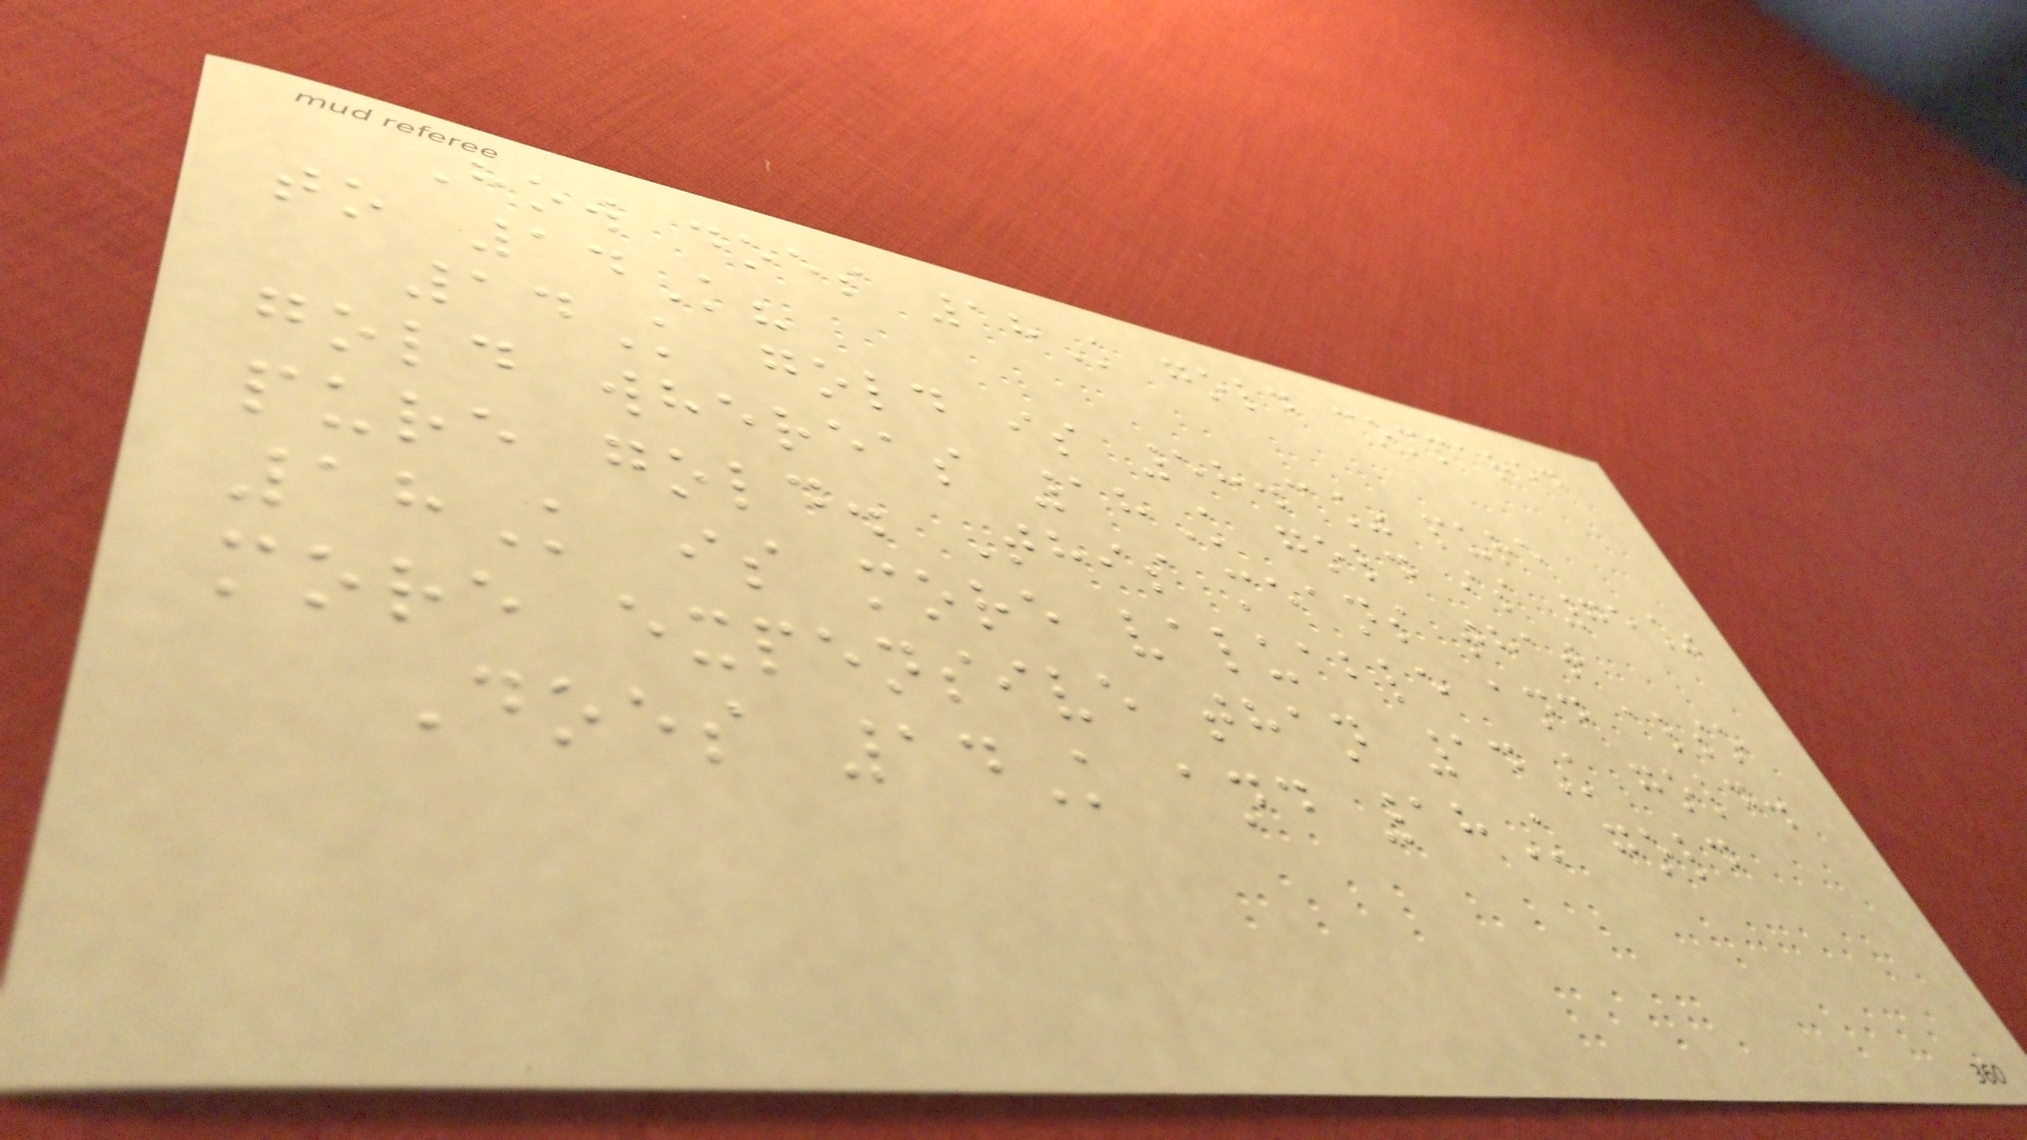How does 18K gold compared
to 14K?
14K gold is 58.3% pure
gold whereas 18K gold is 75%
pure gold. This means that
18K is more valuable and also
more expensive than 14K gold.
Does 14K and 18K gold
